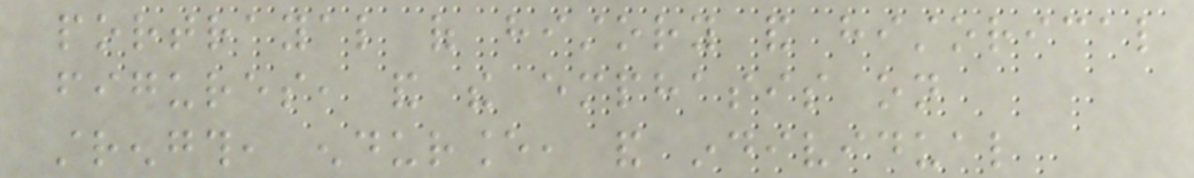portrayal of history and historical
figures, and the emphasis on
strength, endurance, and individual
